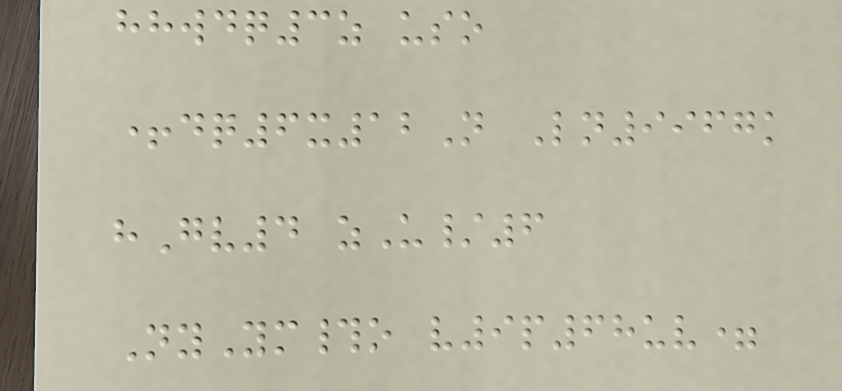hhwdq3z uso
+dq6x12N Ln9967k
hGv4 zU/6
NyYm#o v9p68uv=
